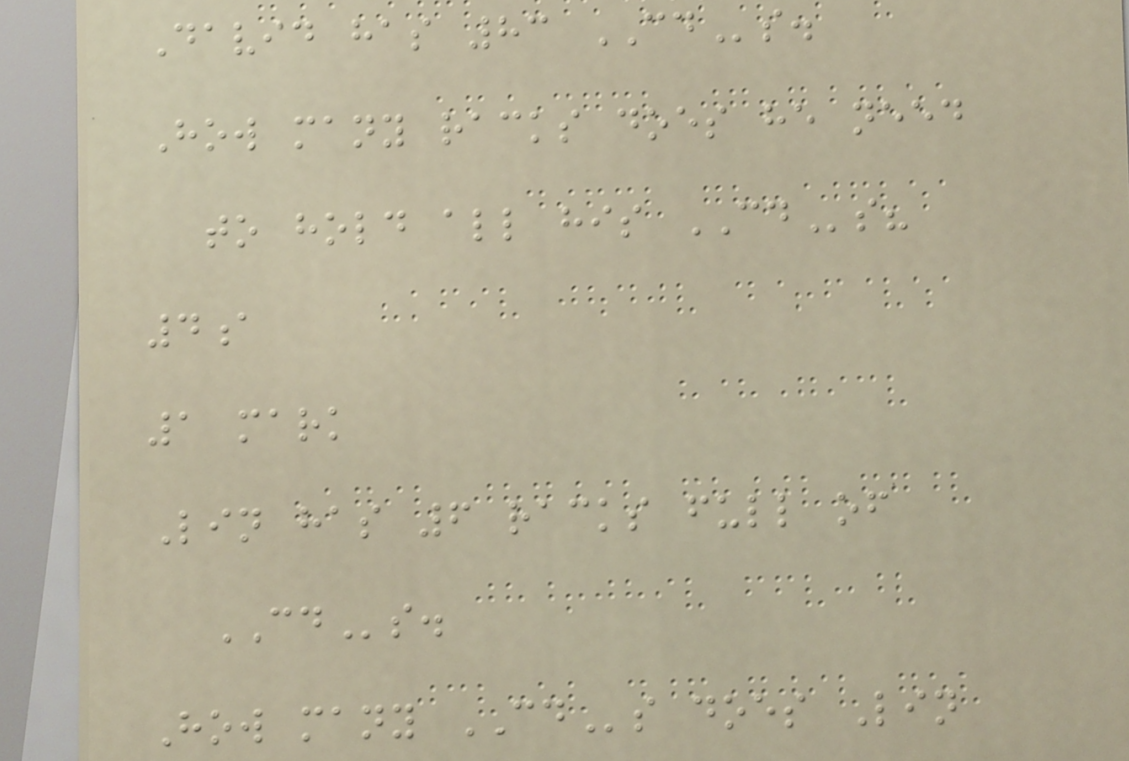David has 83 CDs.
How many racks does he need
to hold all his CDs?
4a
1 mark
Lin has 6 racks full of
CDs.
How many CDs does Lin
